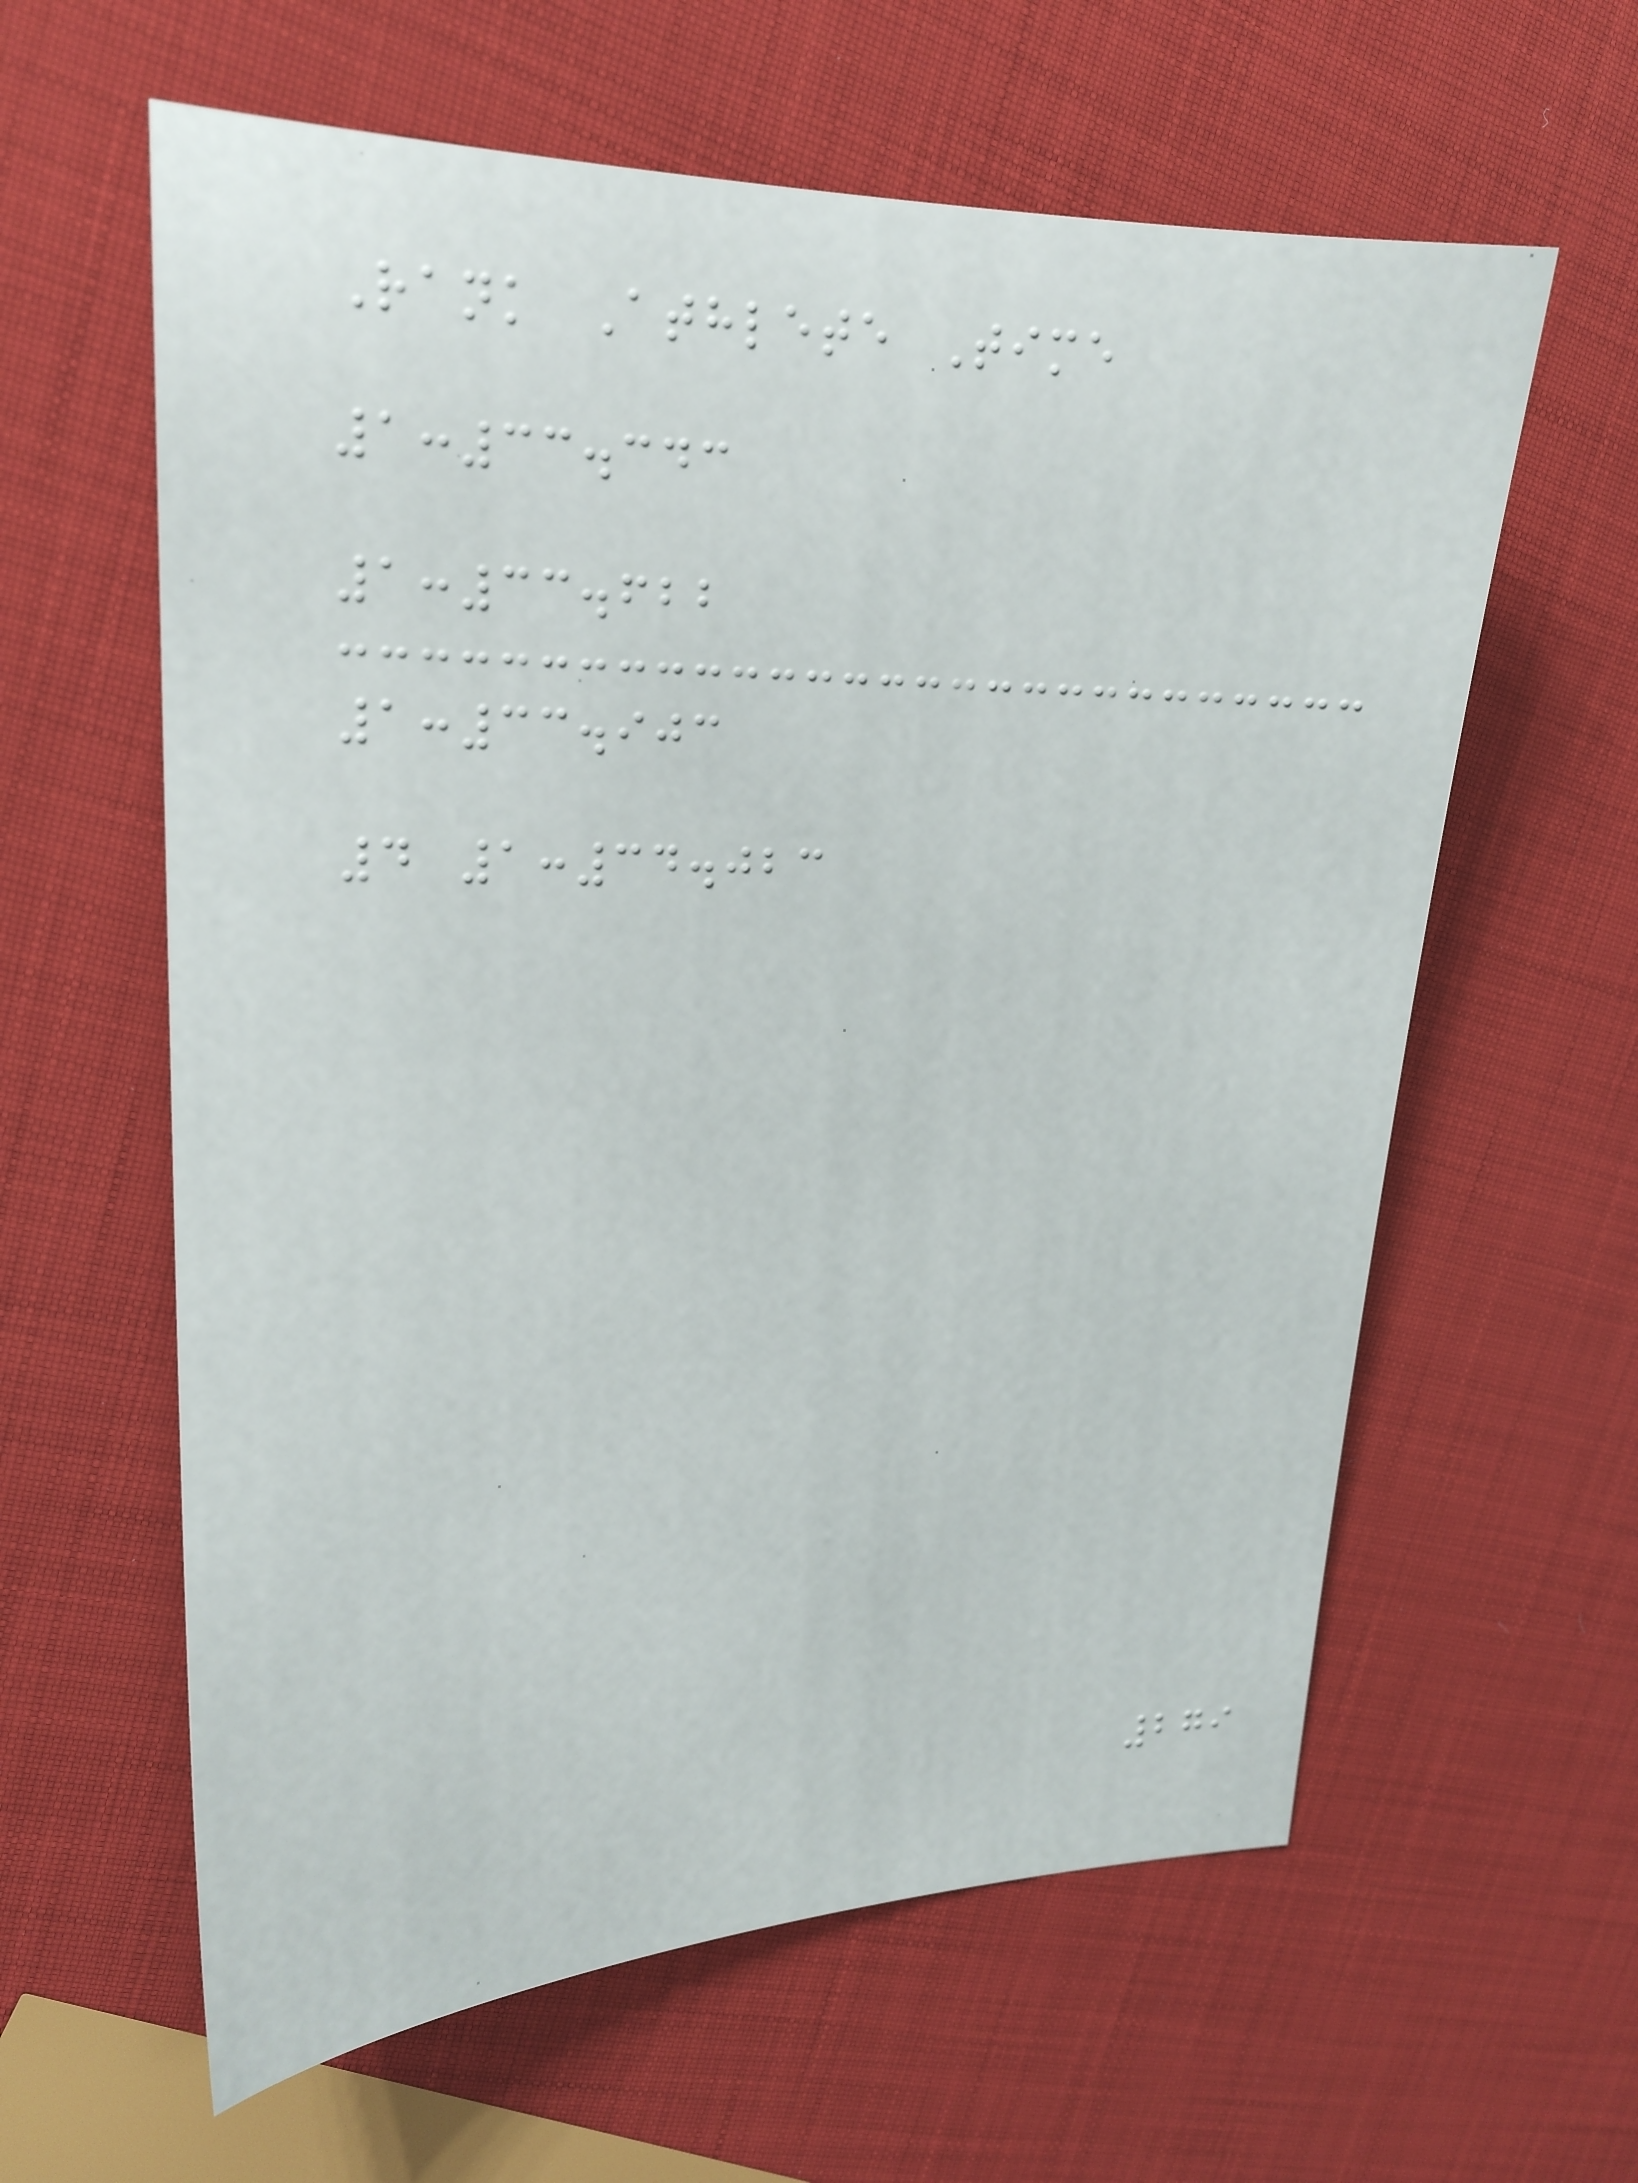Rank Athlete Time
1:33.343
1:33.622
1:33.903
4 1:34.023
279
